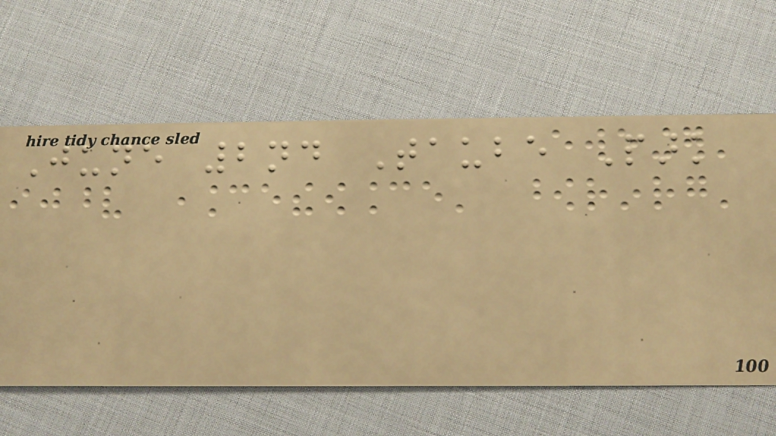June 2nd Taube Park
